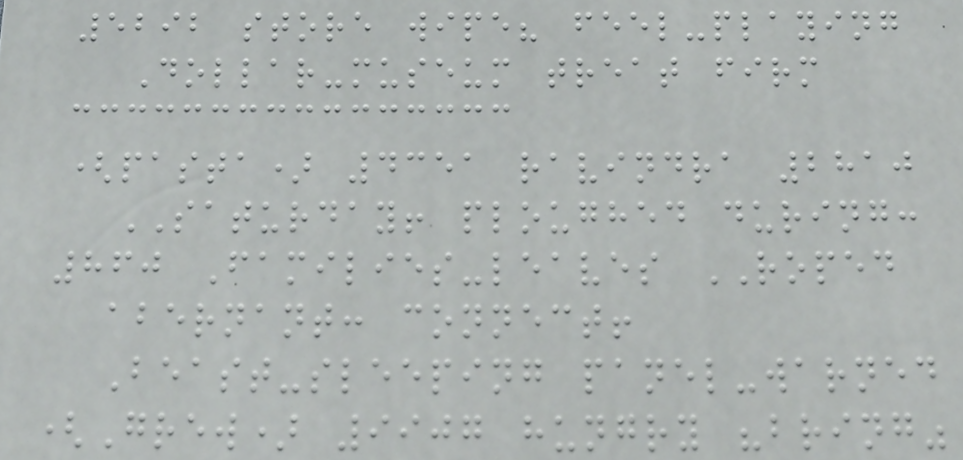5292 store wipe? feel-playing
Dollar-museum treat firm
(pasta) 4351 ravindra 2810
SATURDAY! ploughed during:
860 Families-leaves ROPED
abernant: connect!
Beast-sleeping panel-warned
(Grew) 9907 hungry "bring"
